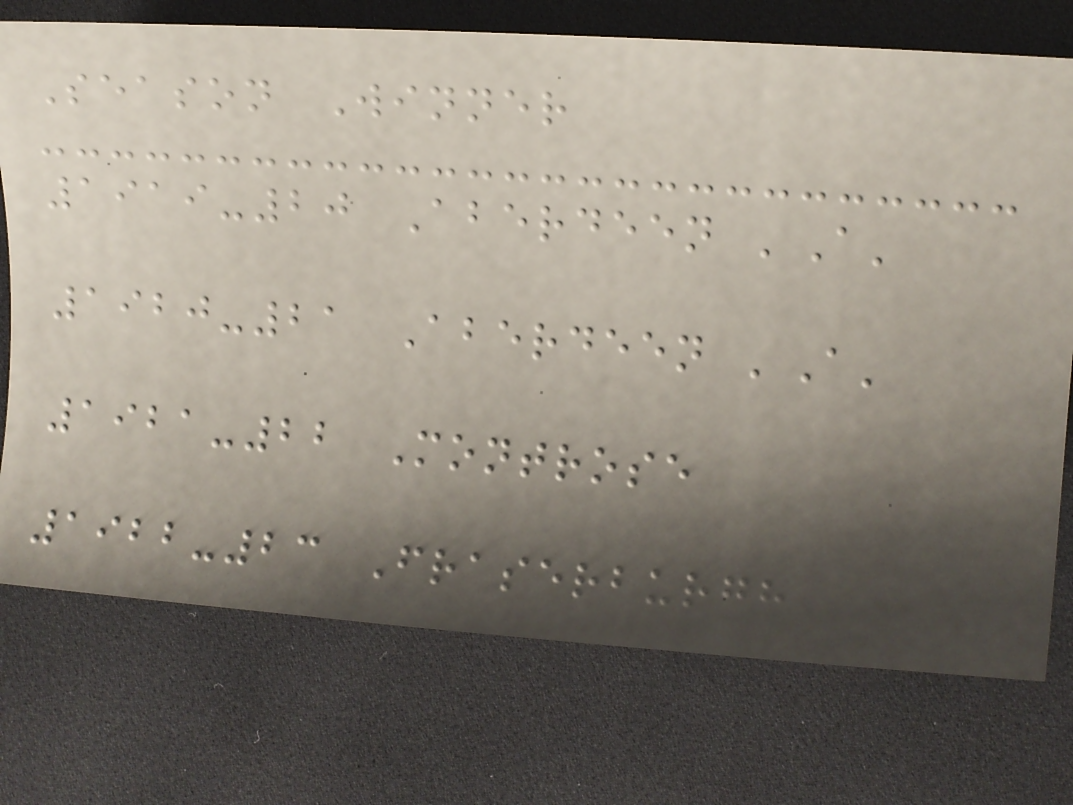Season Winner
1919-20 Aberdeen 'A'
1920-21 Aberdeen 'A'
1921-22 Montrose
1922-23 Fraserburgh
